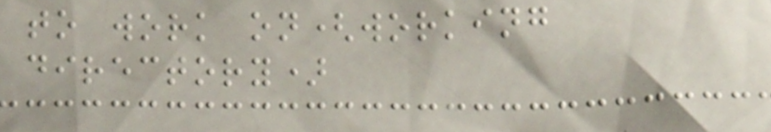to work on(working
directory)
